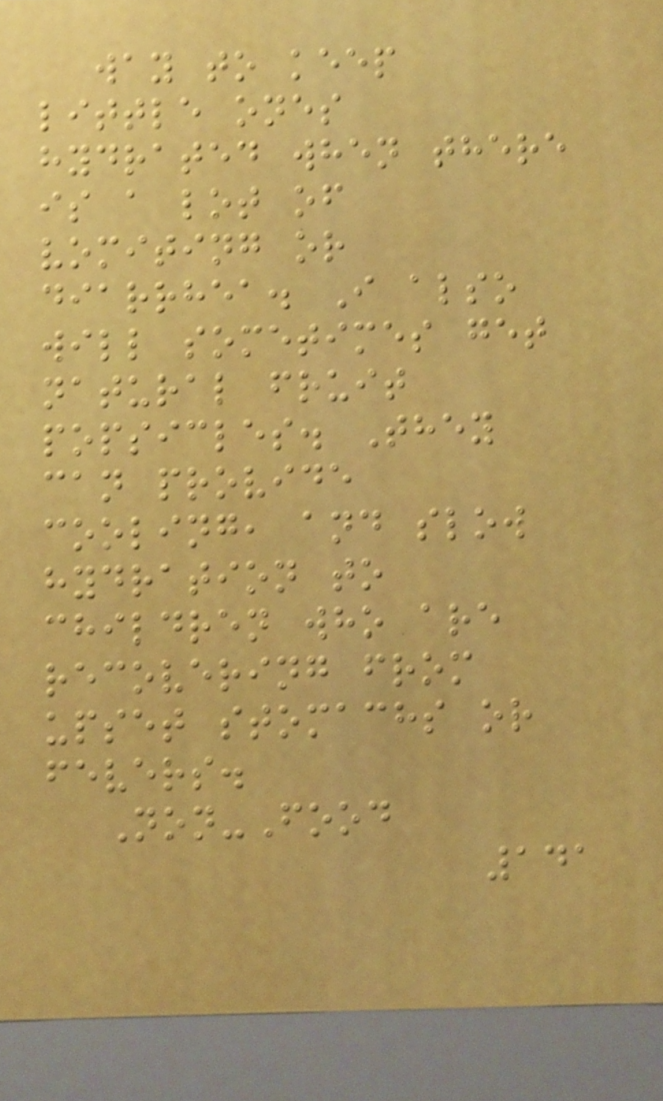way to keep
little ones
hydrated when there
is a lot of
vomiting or
diarrhea. I also
will sometimes get
natural fruit
popsicles. They
can provide
cooling, and slow
hydration to
children who are
recovering from
upset stomachs or
fevers.
Non-Food
141
